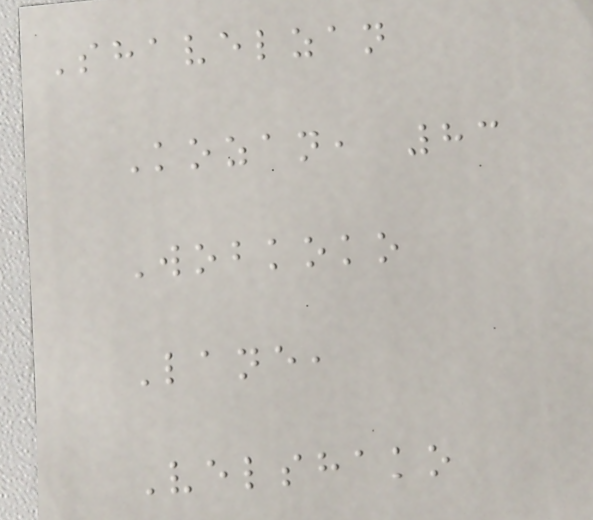Shavelzan
Kozan, 83
Wobkoko
Lane,
Velshako
